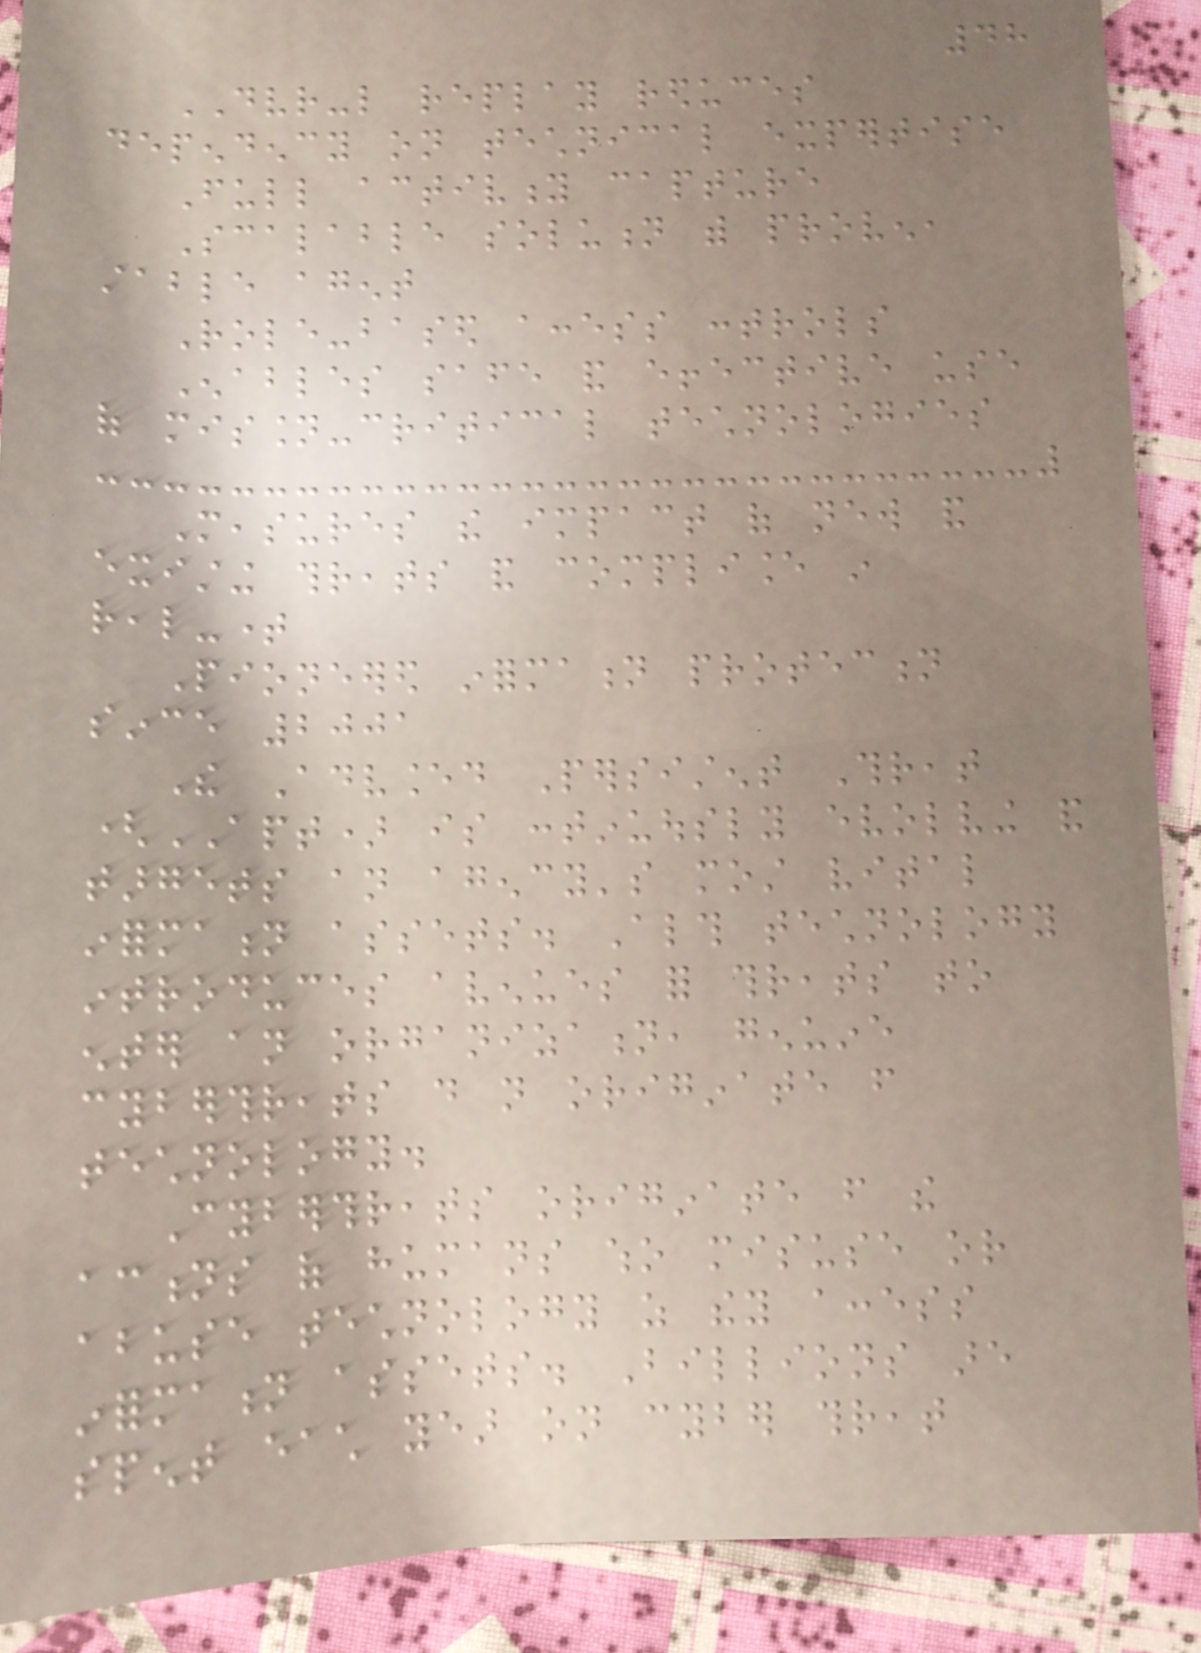48
DVR-like replay reduces
dependency on technical expertise
Full activity capture
Scalable solution with proven,
stable agent
Role-based access controls
Enables safe and effective use
of mission-critical technologies
Measures the impact of new and
existing threats and compliance in
real-time
Pioneered information protection
since 2001
The Advanced Persistent Threat
(APT) is continuously evolving and
targets an agency's most vital
information assets. Although technology
introduces avenues for threats to
enter an organization, genuine
cyberthreats do not originate from
technology.
Cyberthreats originate from the
actions of humans who misuse or
abuse technology as they access
information assets. Billions are
spent each year on cyber threat
